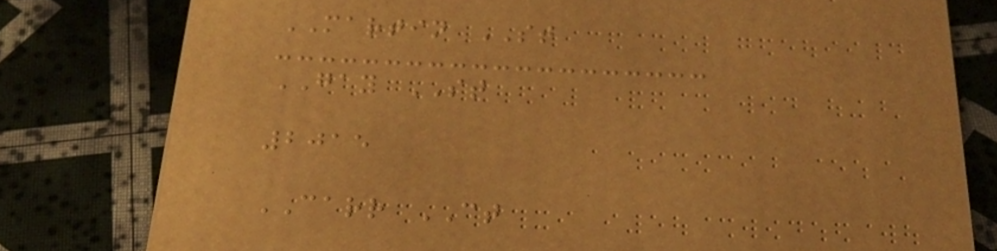MARTIN ST
GAY ST
2015
CARR CT
